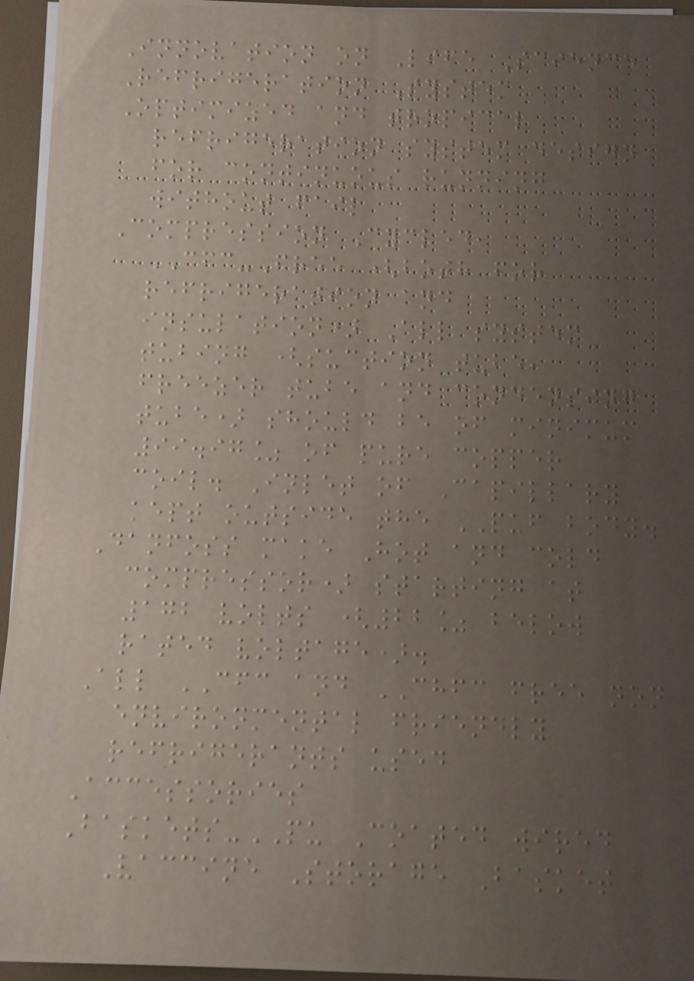Innovation on Life Science
Refrigeration System
Optimized and tropical
refrigeration system design
for continuous running
without fail
Compression Cycled,
CFC-Free (both for
refrigeration and
insulation) All system
tubing (suction tube,
freezer tube and condensing
tube) should be of minimum
99.97% of pure copper
coil. Inlet of Capillary
kept outside the PUF body.
Danfoss make Hot and cold
compressor) starting at
172 volts (22% below
rated voltage).
All CFC and CHFC free non
environmental friendly
refrigerants used
Accessories
Baskets-PU Coated wired
Vaccine Storage Basket
